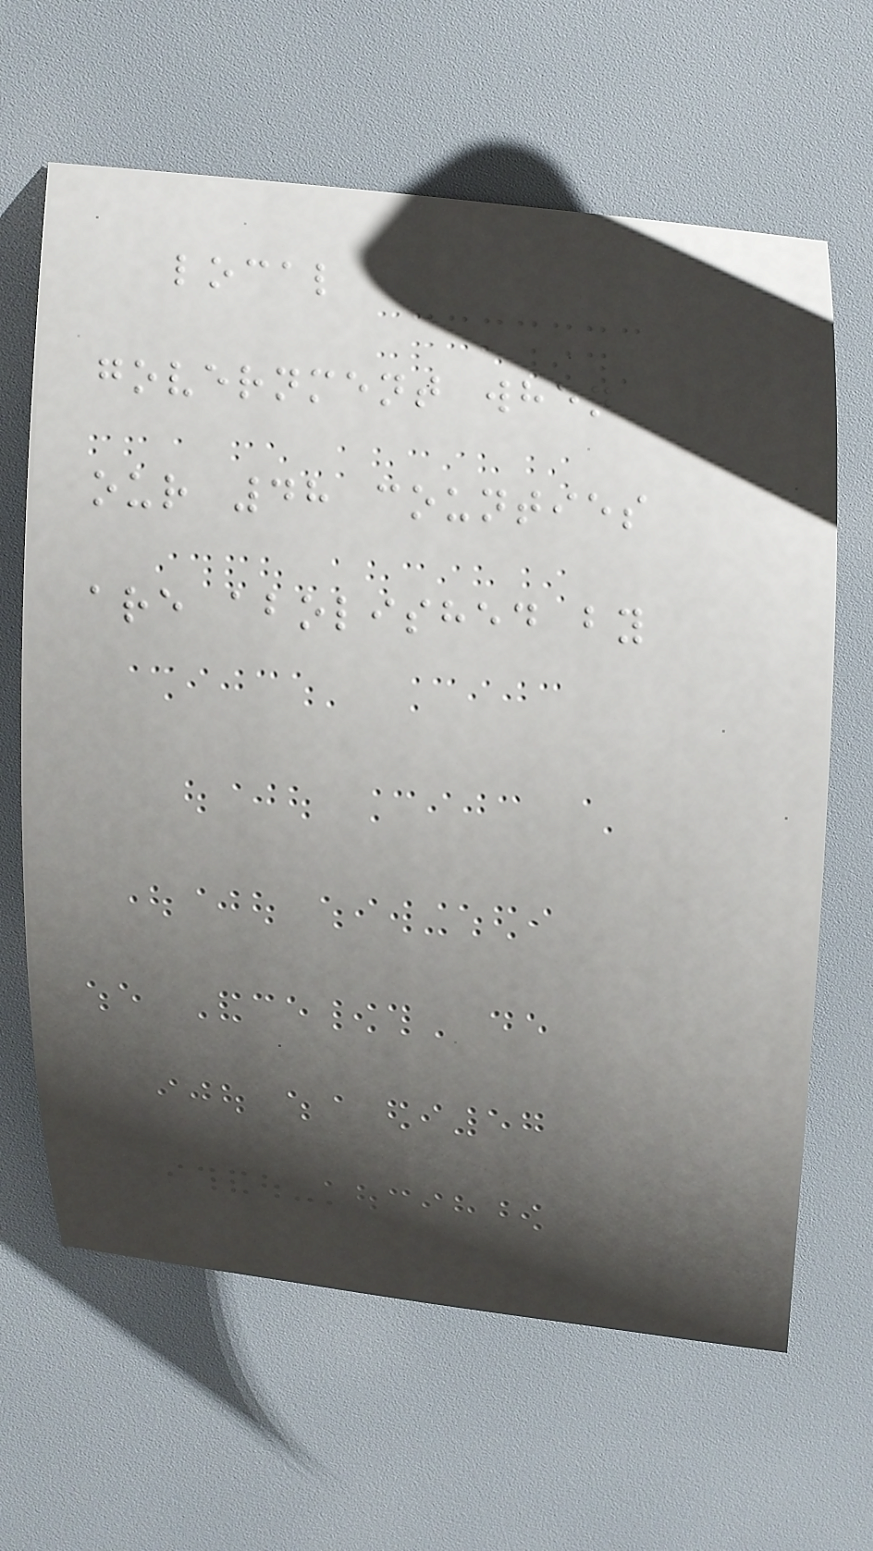local
government when
our 48 counties
are abolished by
